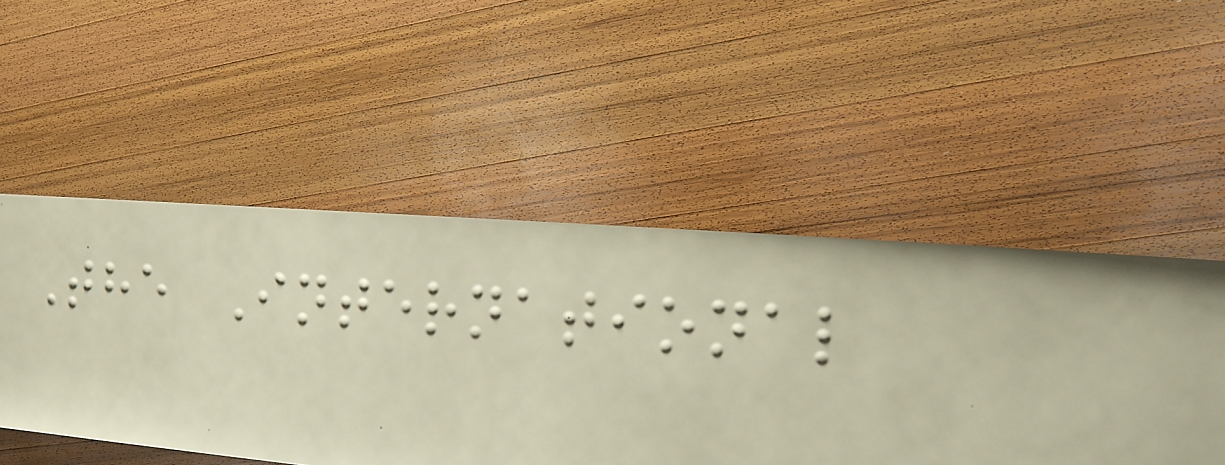The International
